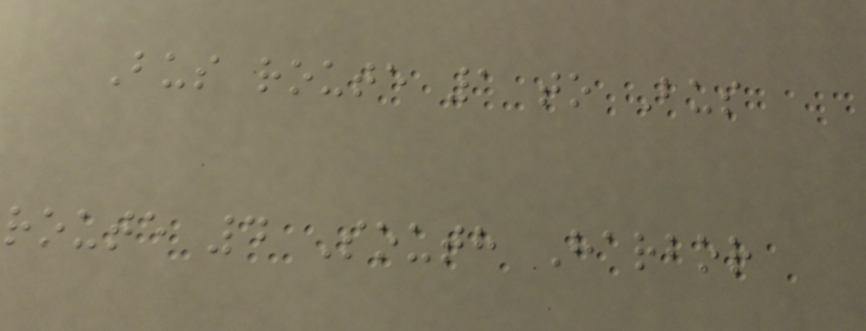Bus route 1 to Bus
route 4 South Harbor
